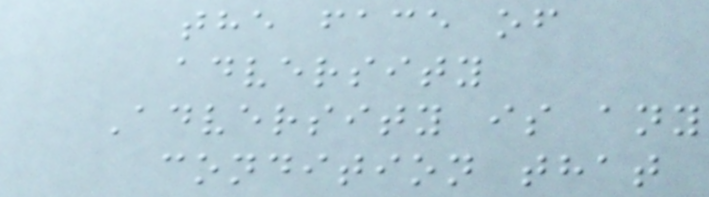the face of
adversity
Adversity is any
condition that
